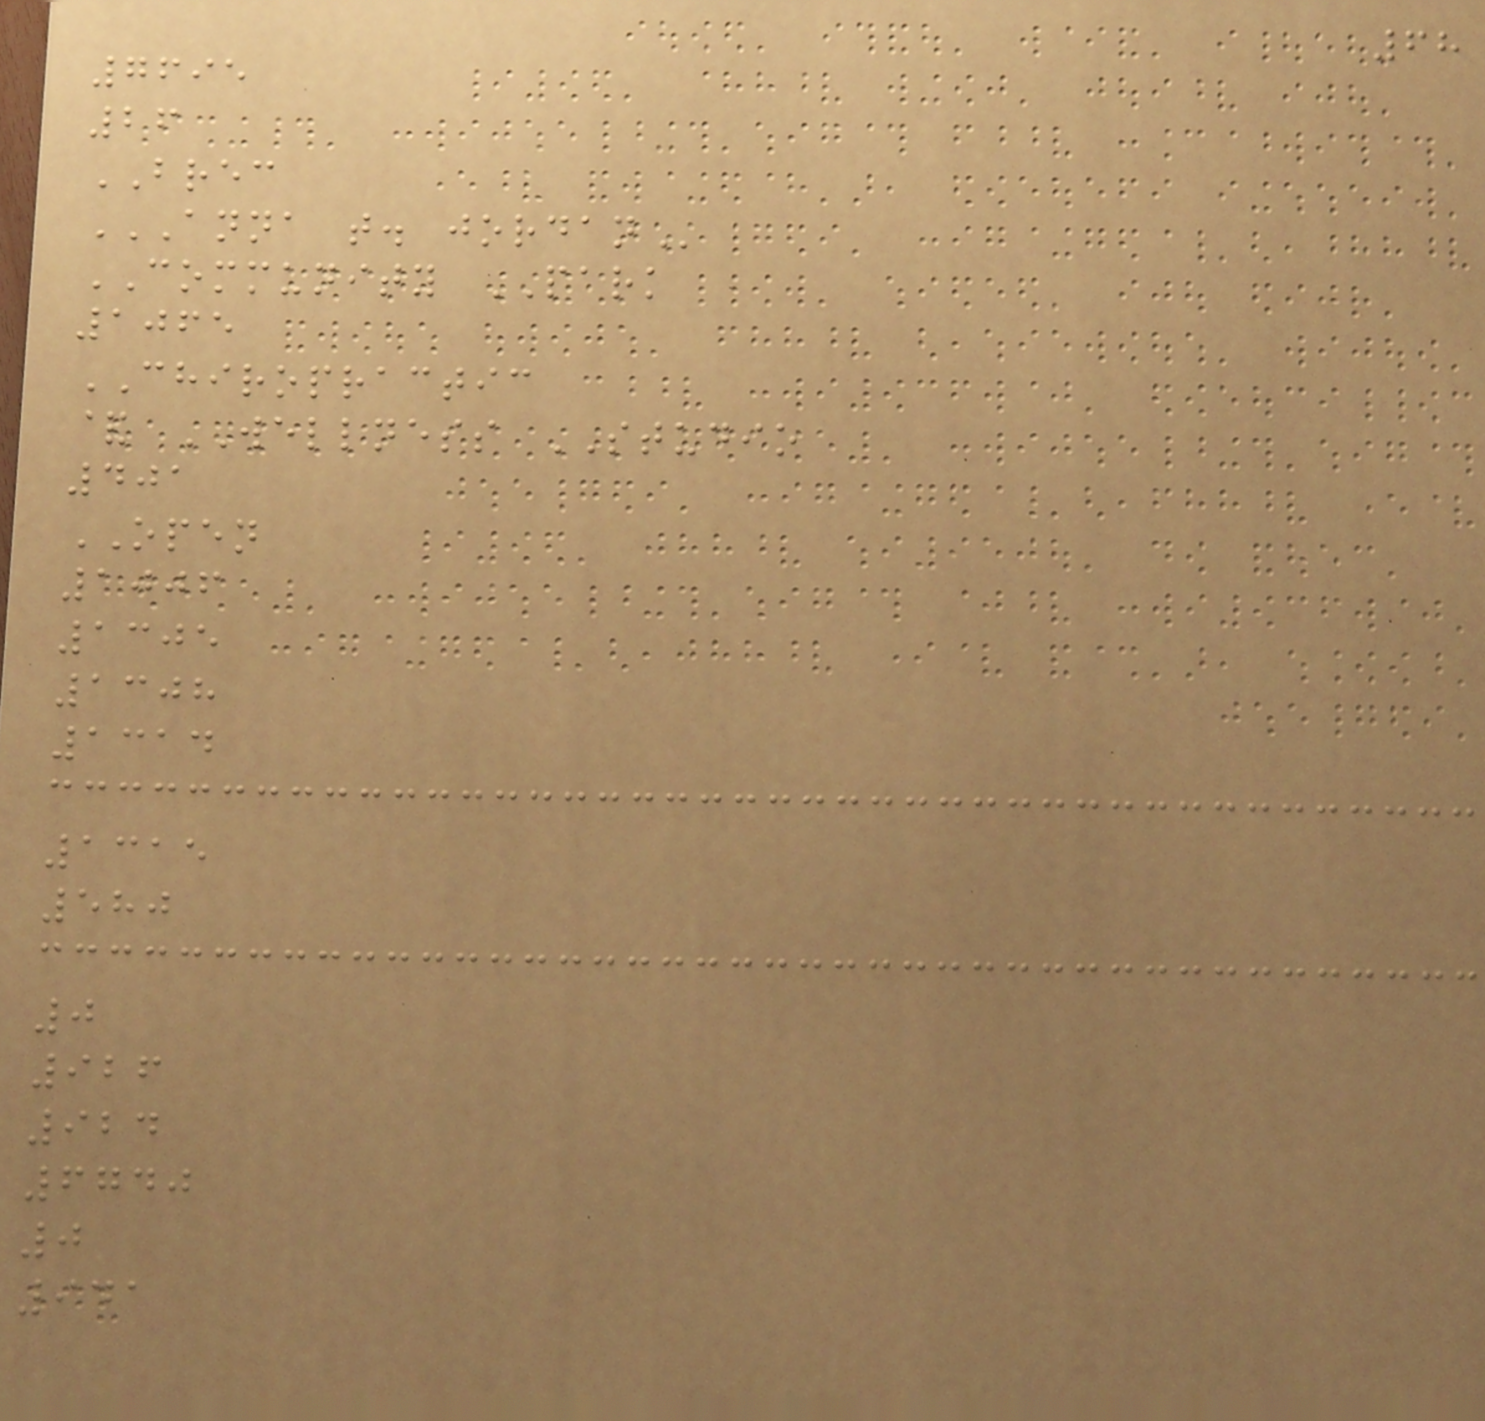68
7695
26
BREC
ANNA T. JORDAN
COMMUNITY PARK
1065
CHIROPRACTIC
& WELLNESS STUDIO
401
OPEN
1006
1305
1308
1314
1315
580
0
926
924
6740
0
941
